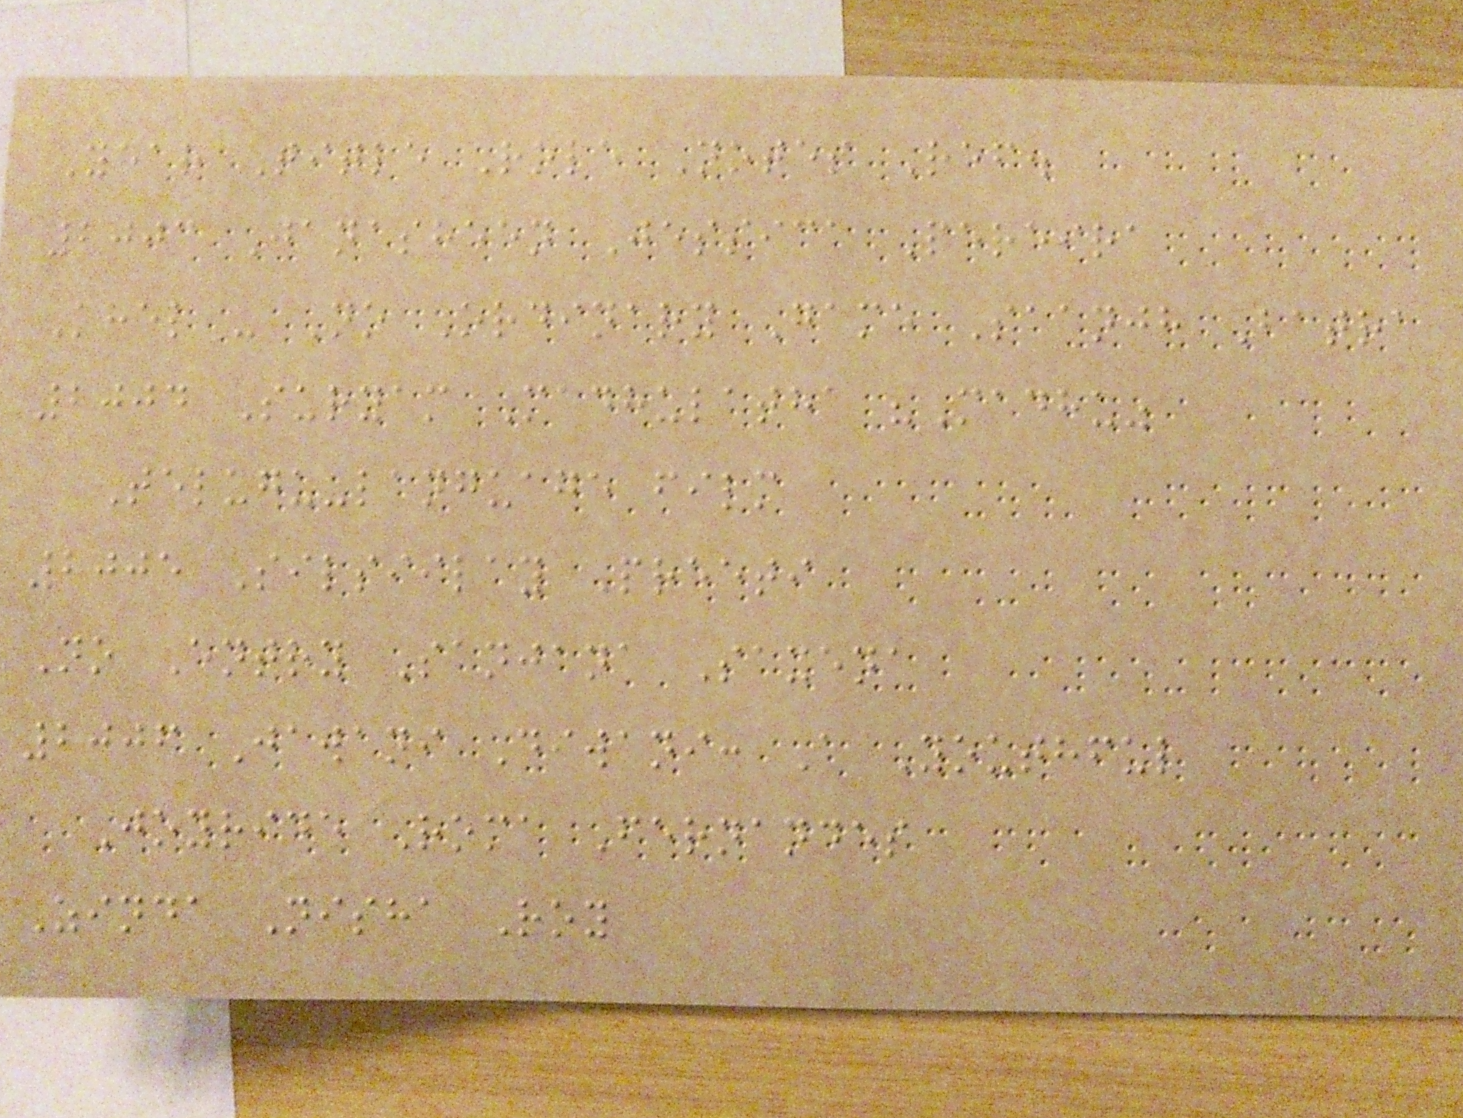Year Title Role Notes Ref.
2003 Janasheen Jessica Pereira
Khel - No Ordinary Game Saanjh Batra
2004 Suryam Madhulatha "Madhu"
Telugu-language film
2005 Silsiilay Preeti
No Entry Sanjana Saxena
2006 Jawani Diwani: A Youthful
Joyride Roma Fernandes
Zinda Nisha Roy
